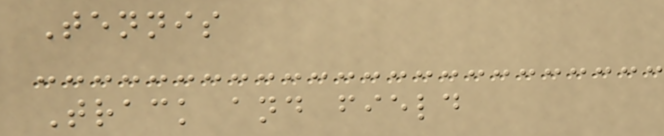Tennis
Track and field
